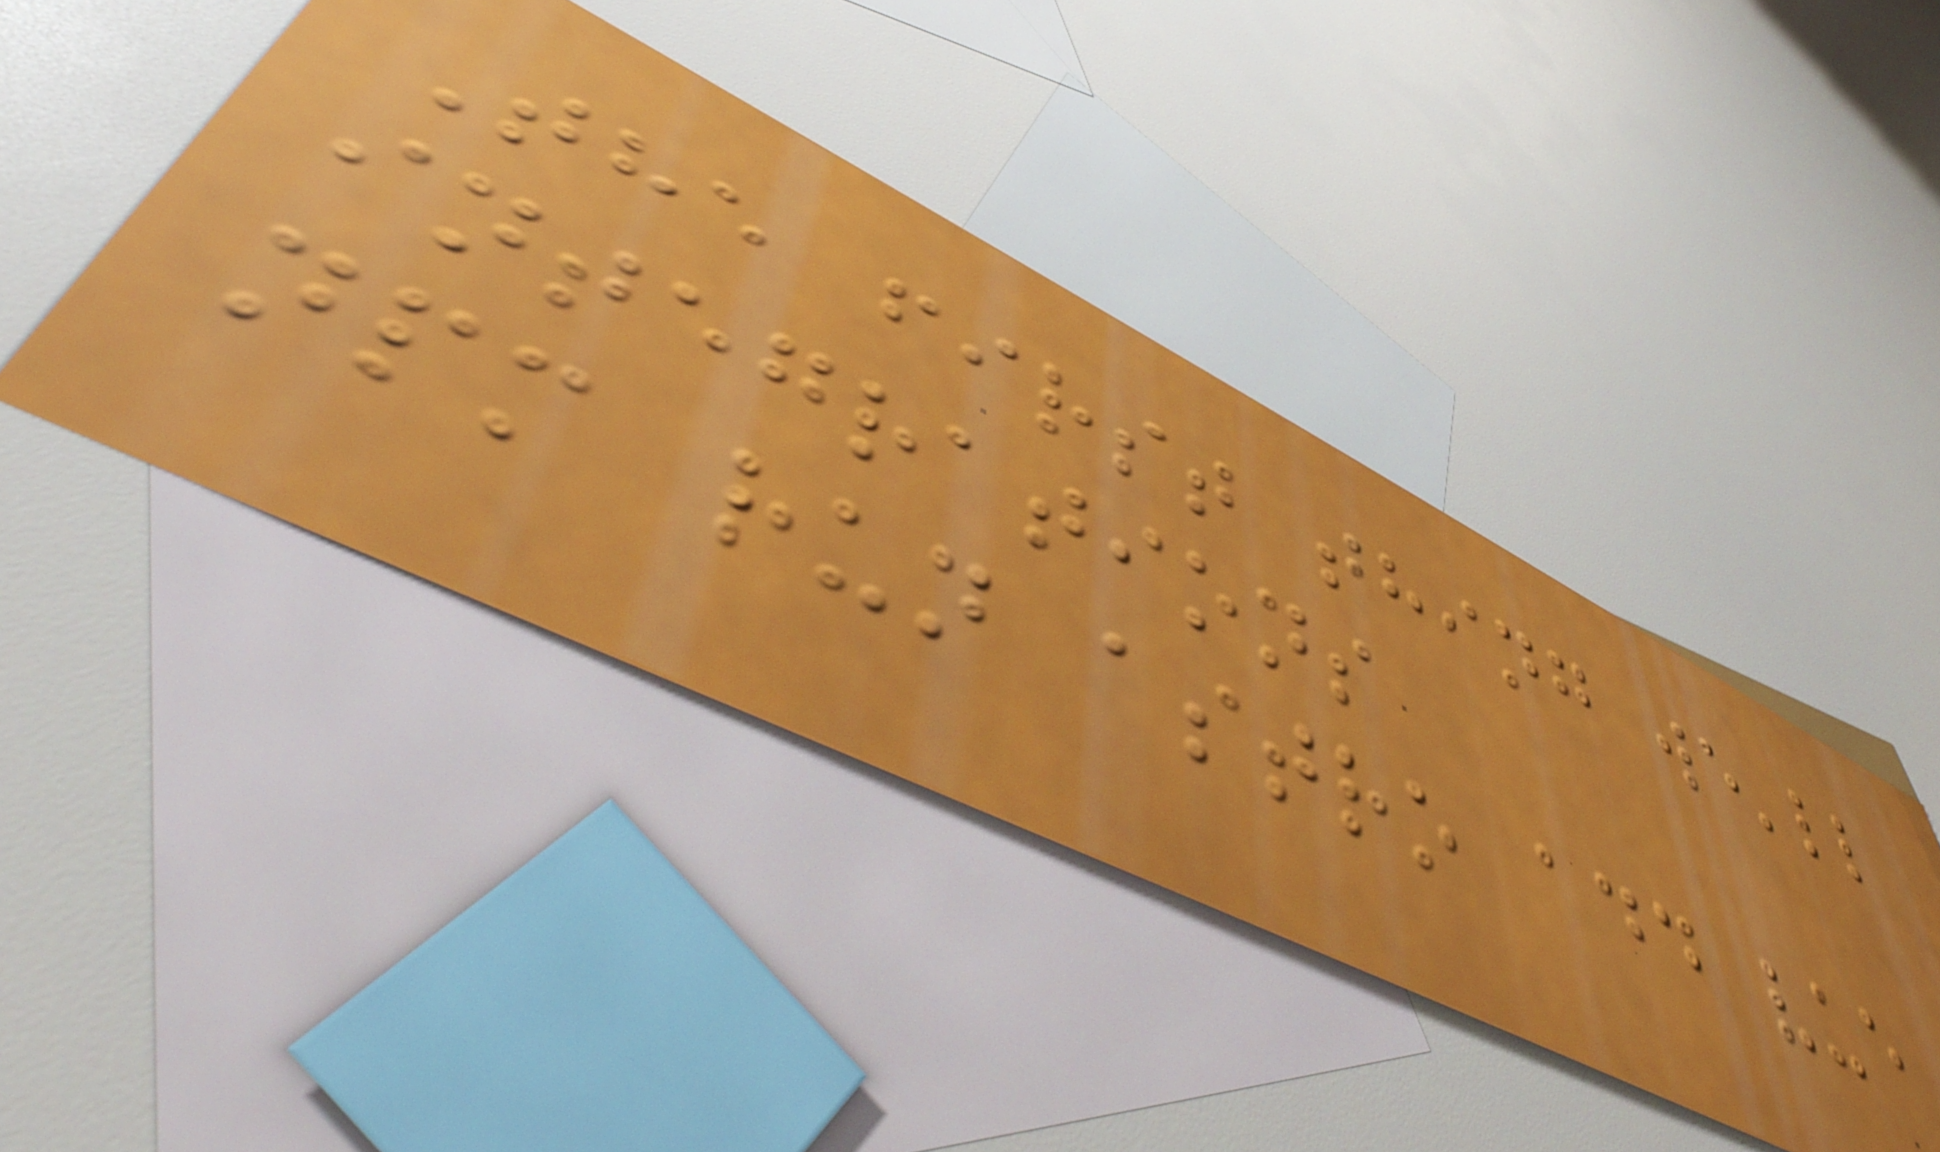The first thing we'll
integrations
npm run astro add vue
